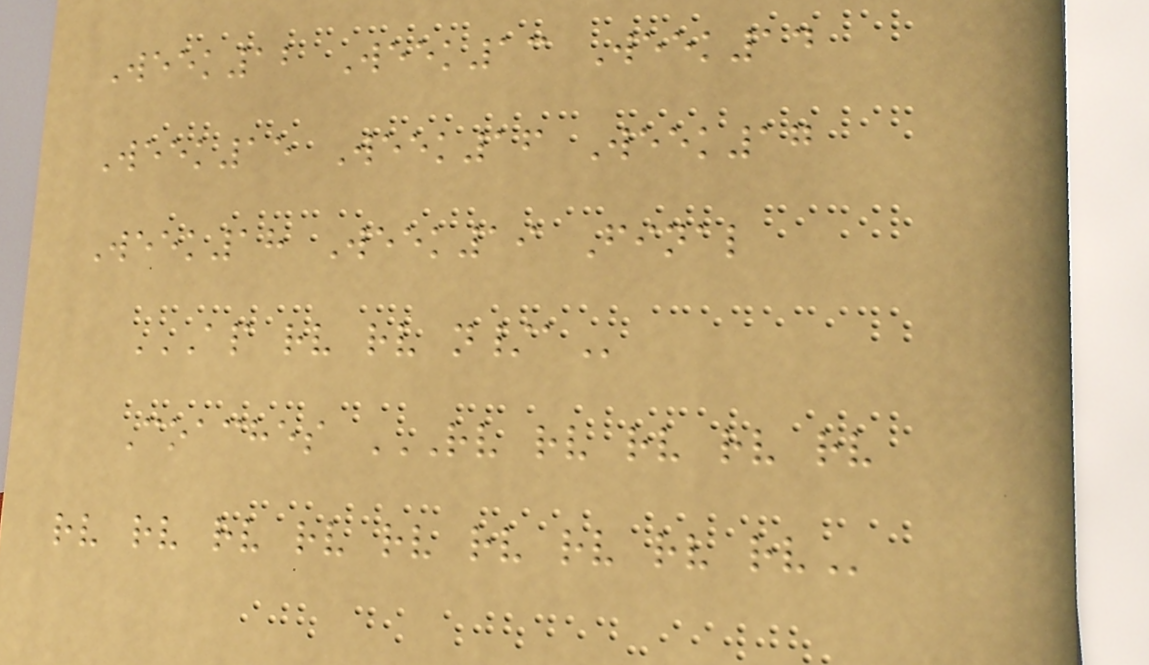Week12 Week13 Week14
Week15 Week16 Week17
Week18 Week19 Final
AP RV RV N/A
Coaches RV RV RV RV RV
RV RV RV RV RV RV RV RV RV
